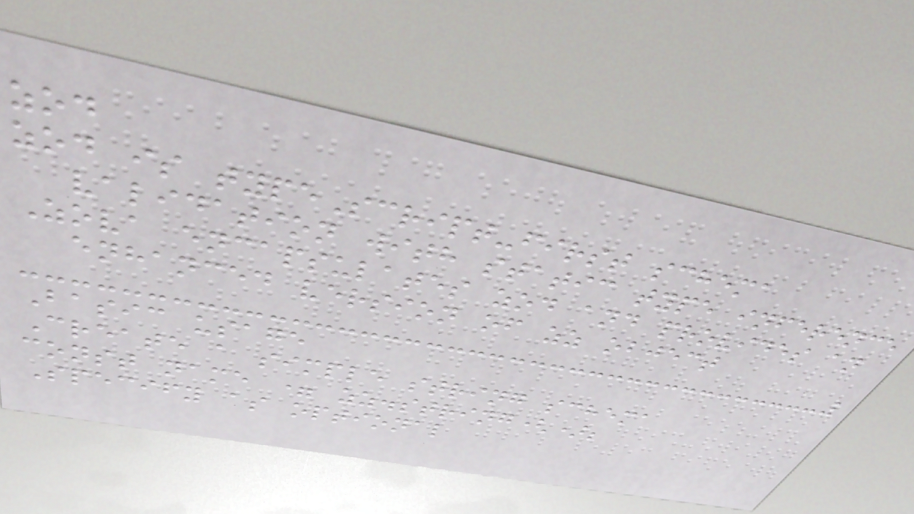zod
zod is typeScript-first schema
validation with static type inference
Zova encapsulates zod and provides an
enhanced version of zz object
Basic usage
Create a simple string schema
const name = zz.string();
Specify as optional
